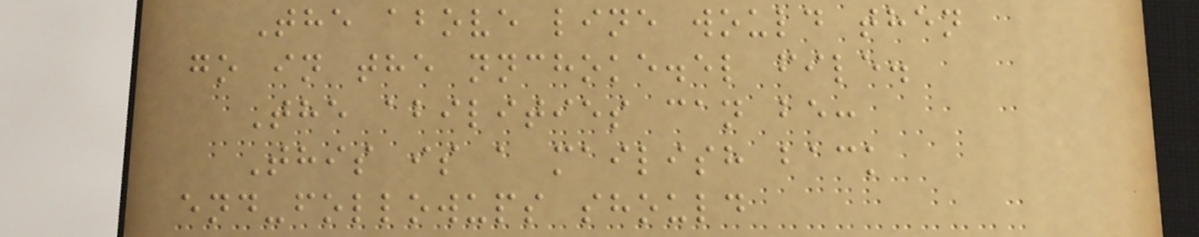The above line would then
go in the nnchoke.el file.
The abilities can be:
This is a mailish back
end-followups should
